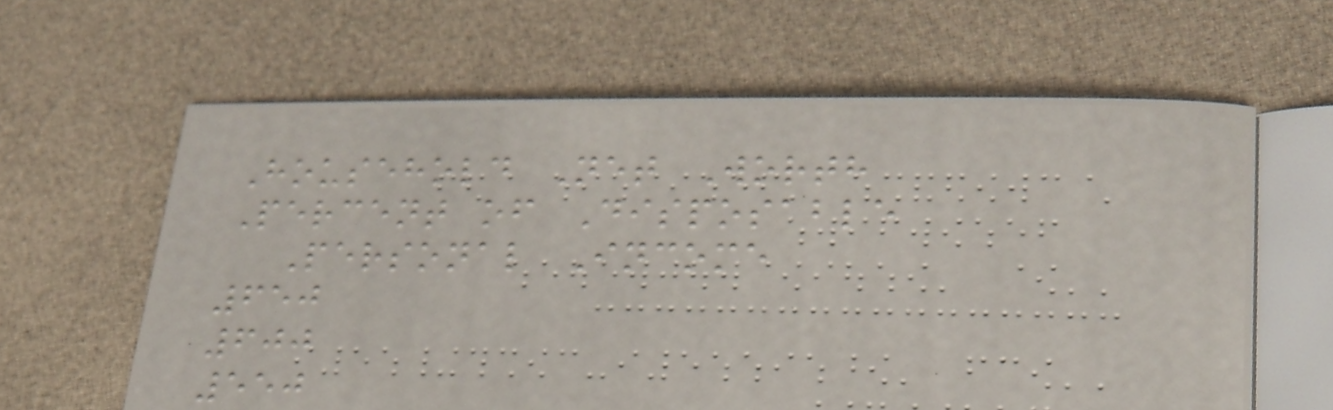Household Net Worth
Percent of Disposable
Personal Income
650
600
550
